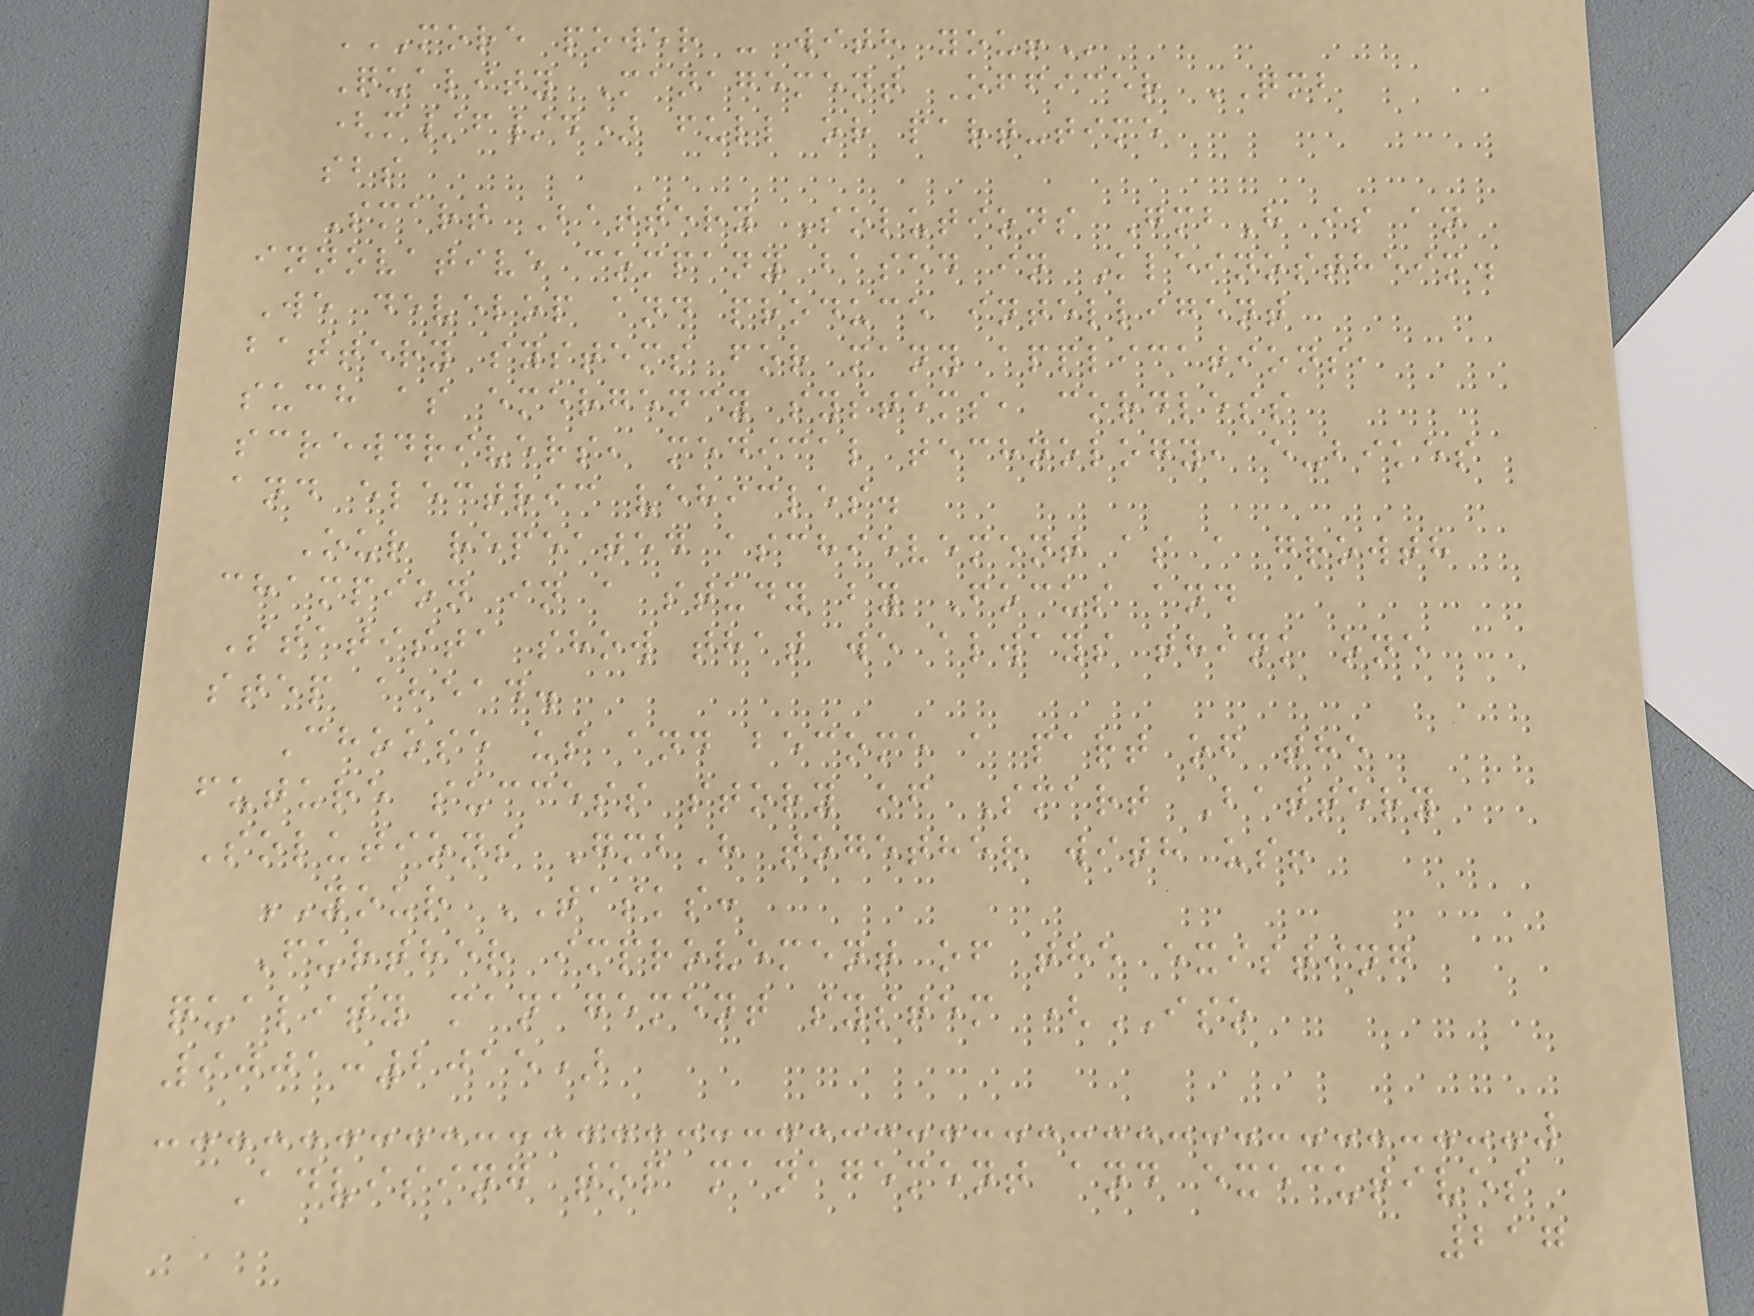MORE POWER - WITH YOU!
Quality Management Officer QMB
(m/f/d) full or part-time
sbs
Smart Battery Solutions GmbH is an
innovative company based in Kleinostheim.
We develop and produce intelligent
battery systems for many applications,
such as emergency systems, cordless
screwdrivers, medical technology, e-bikes
and electric vehicles.
Our repeated aschievement as a growth
champion in a study by Focus and
Statista show that we always think one
step ahead.
Choose us and become a part of the
future success story of Smart Battery
Solutions GmbH together with us!
YOUR TASKS:
Further improvement of the existing
quality management system (ISO
9001:2015)
Advising top management and executives
217
